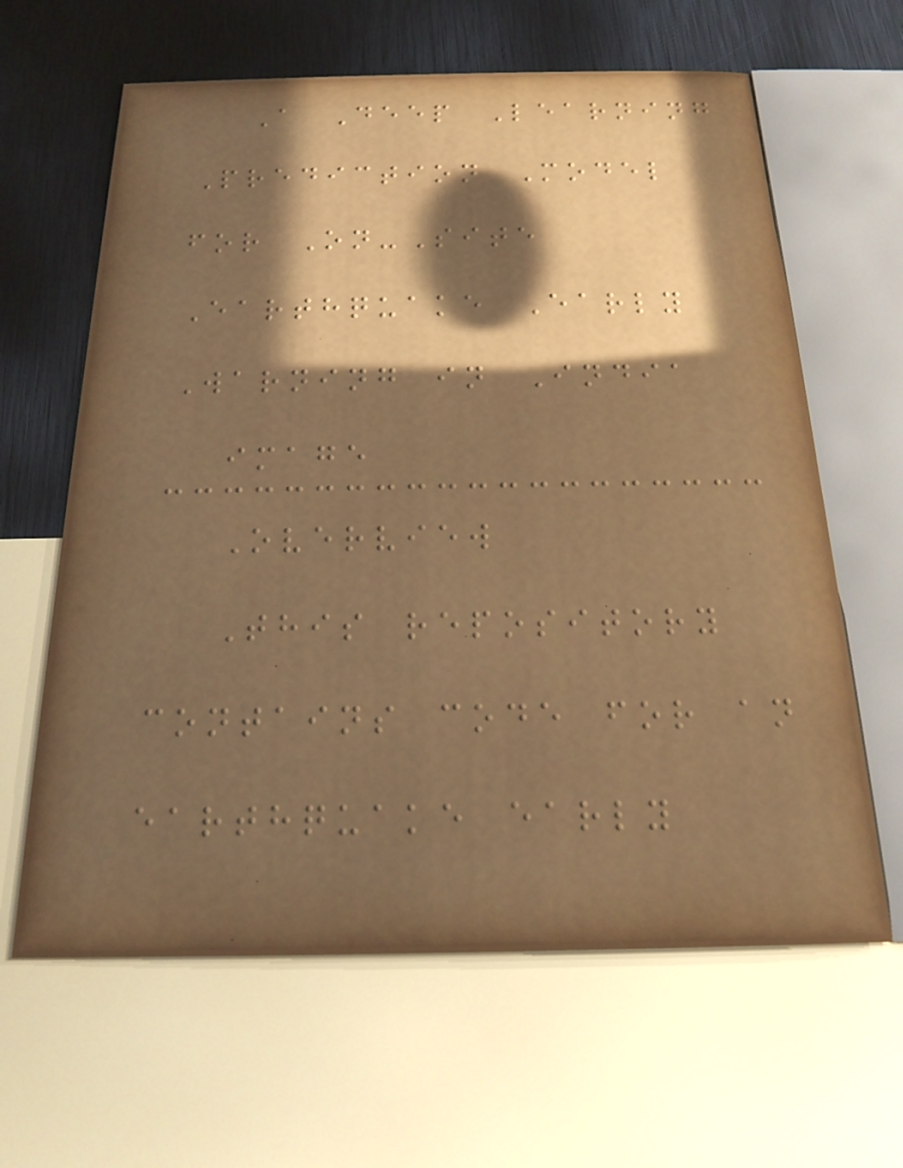A Deep Learning
Prediction Model
for On-Site
Earthquake Early
Warning in India
image
Overview
This repository
contains code for an
earthquake early
